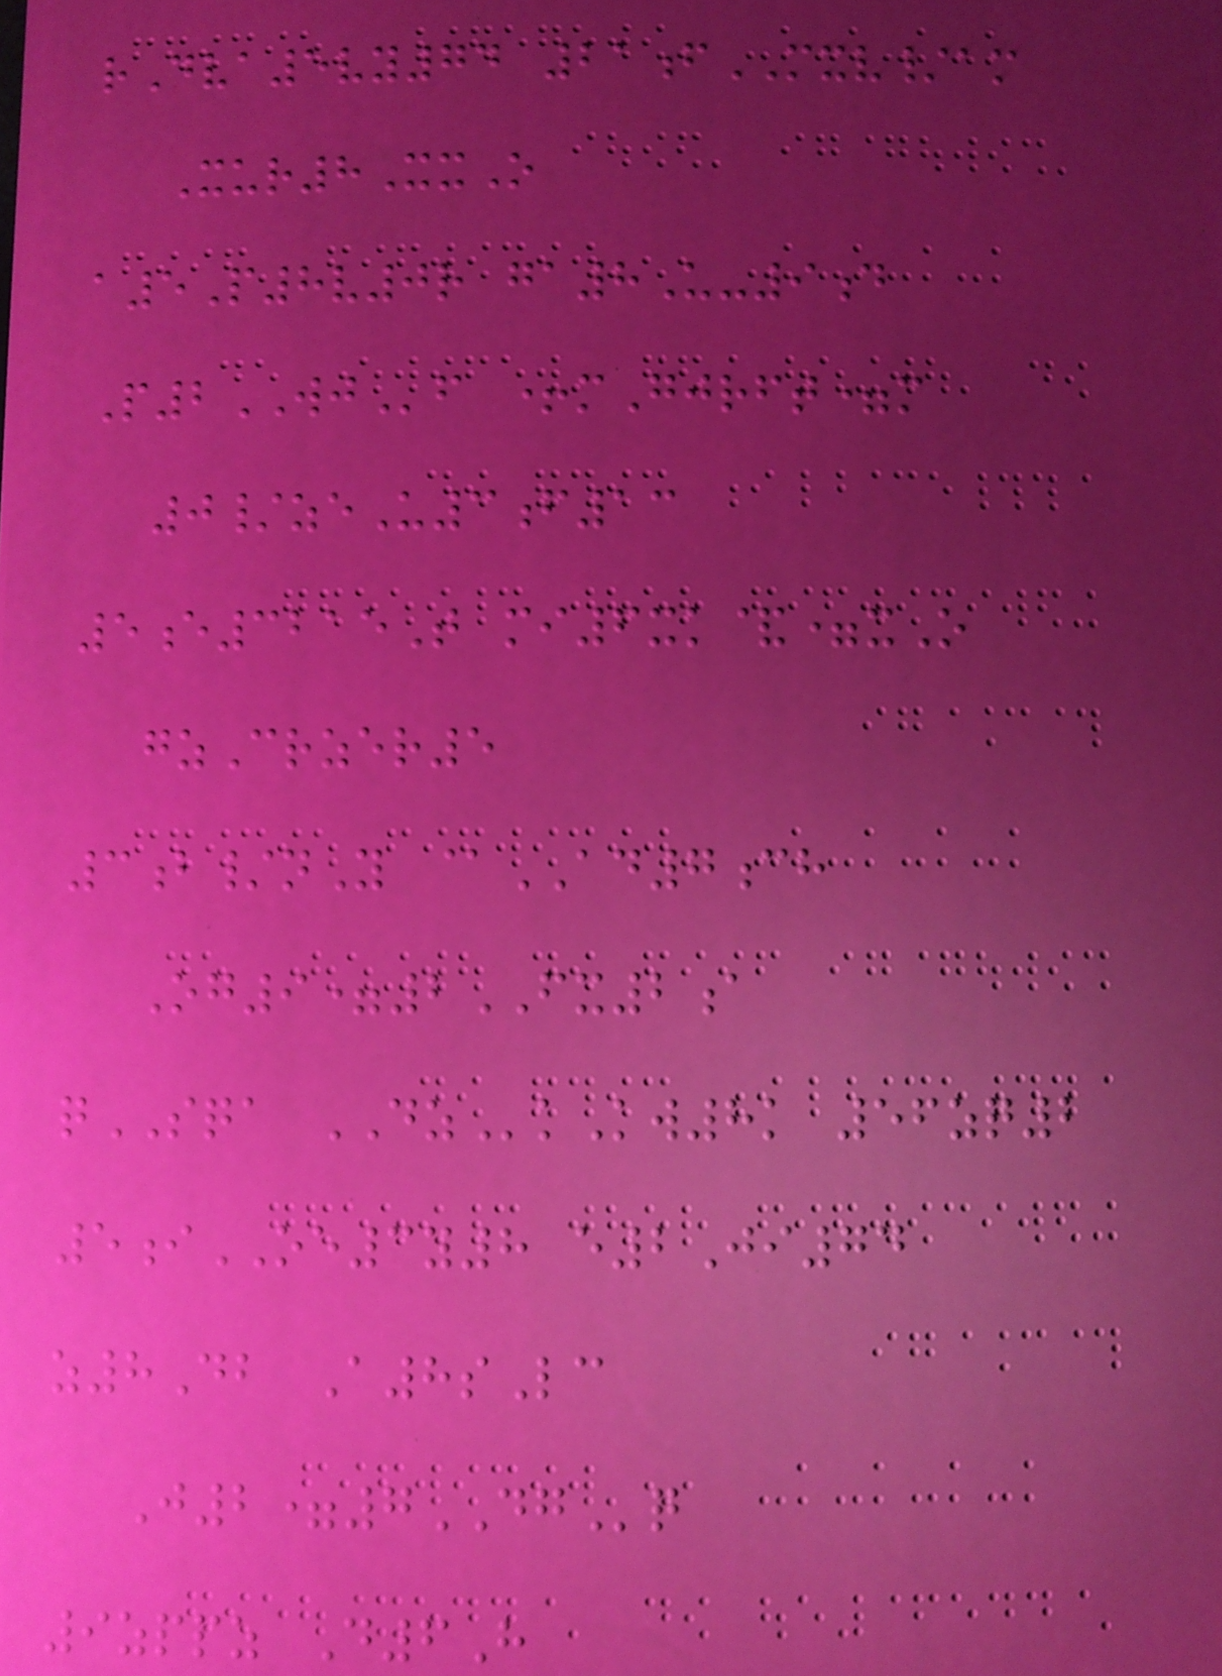rDva5vy74 21fMXV/am
Xur8XxO
a5P8v0r ga8U-9d
P2WJf +mGjrft=m
0/zeU3f13
5e3215T mi6xk&=xO
gzCrzer5
3b/nY @AD7ch
Og9=2FX2a
qSQA DZkKw8k 56zq2
5iOE3y8 e2Ji74
z8Db A8sLc
J2=7DGq
9zppz D6H
